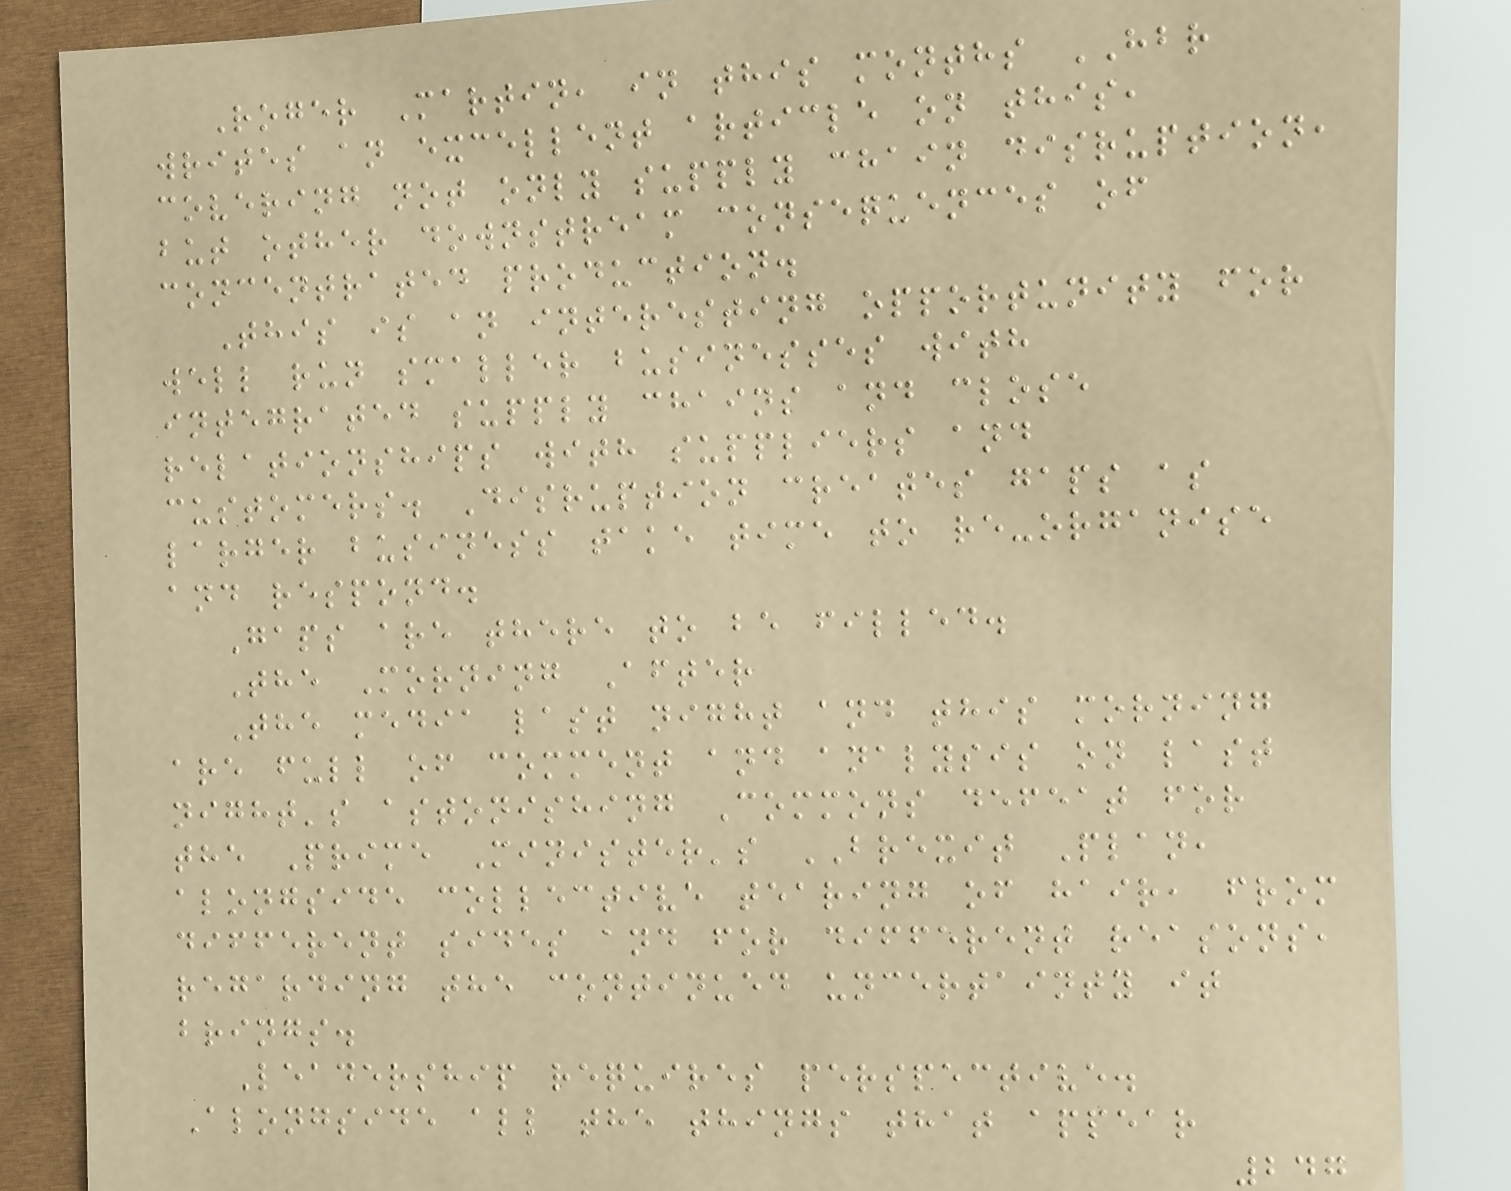Roger Martin, in this months HBR
writes an excellent article on this,
covering not only supply chain disruption,
but other downstream consequences of
concentrated production.
This is an interesting opportunity for
well run smaller businesses with
integrated supply chains and close
relationships with suppliers and
customers. Disruption creates gaps as
larger business take time to re-organise
and respond.
Gaps are there to be filled.
The Morning After
The media last night and this morning
are full of comment and analysis on last
night's astonishing Commons defeat for
the Prime Minister's BREXIT Plan,
alongside collective tearing of hair, from
different sides and for different reasons,
regarding the continued uncertainty it
brings.
Leadership requires perspective.
Alongside all the things that appear
247
